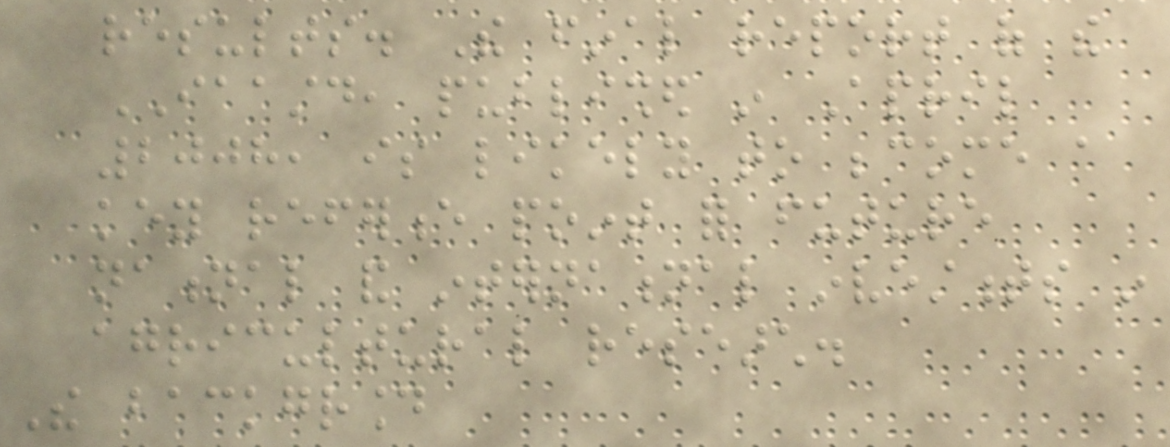results. The final report of the
IAASTD, published in April
2008, is likely to become a
key reference point for future
national and international investments in
agricultural research.
The background
